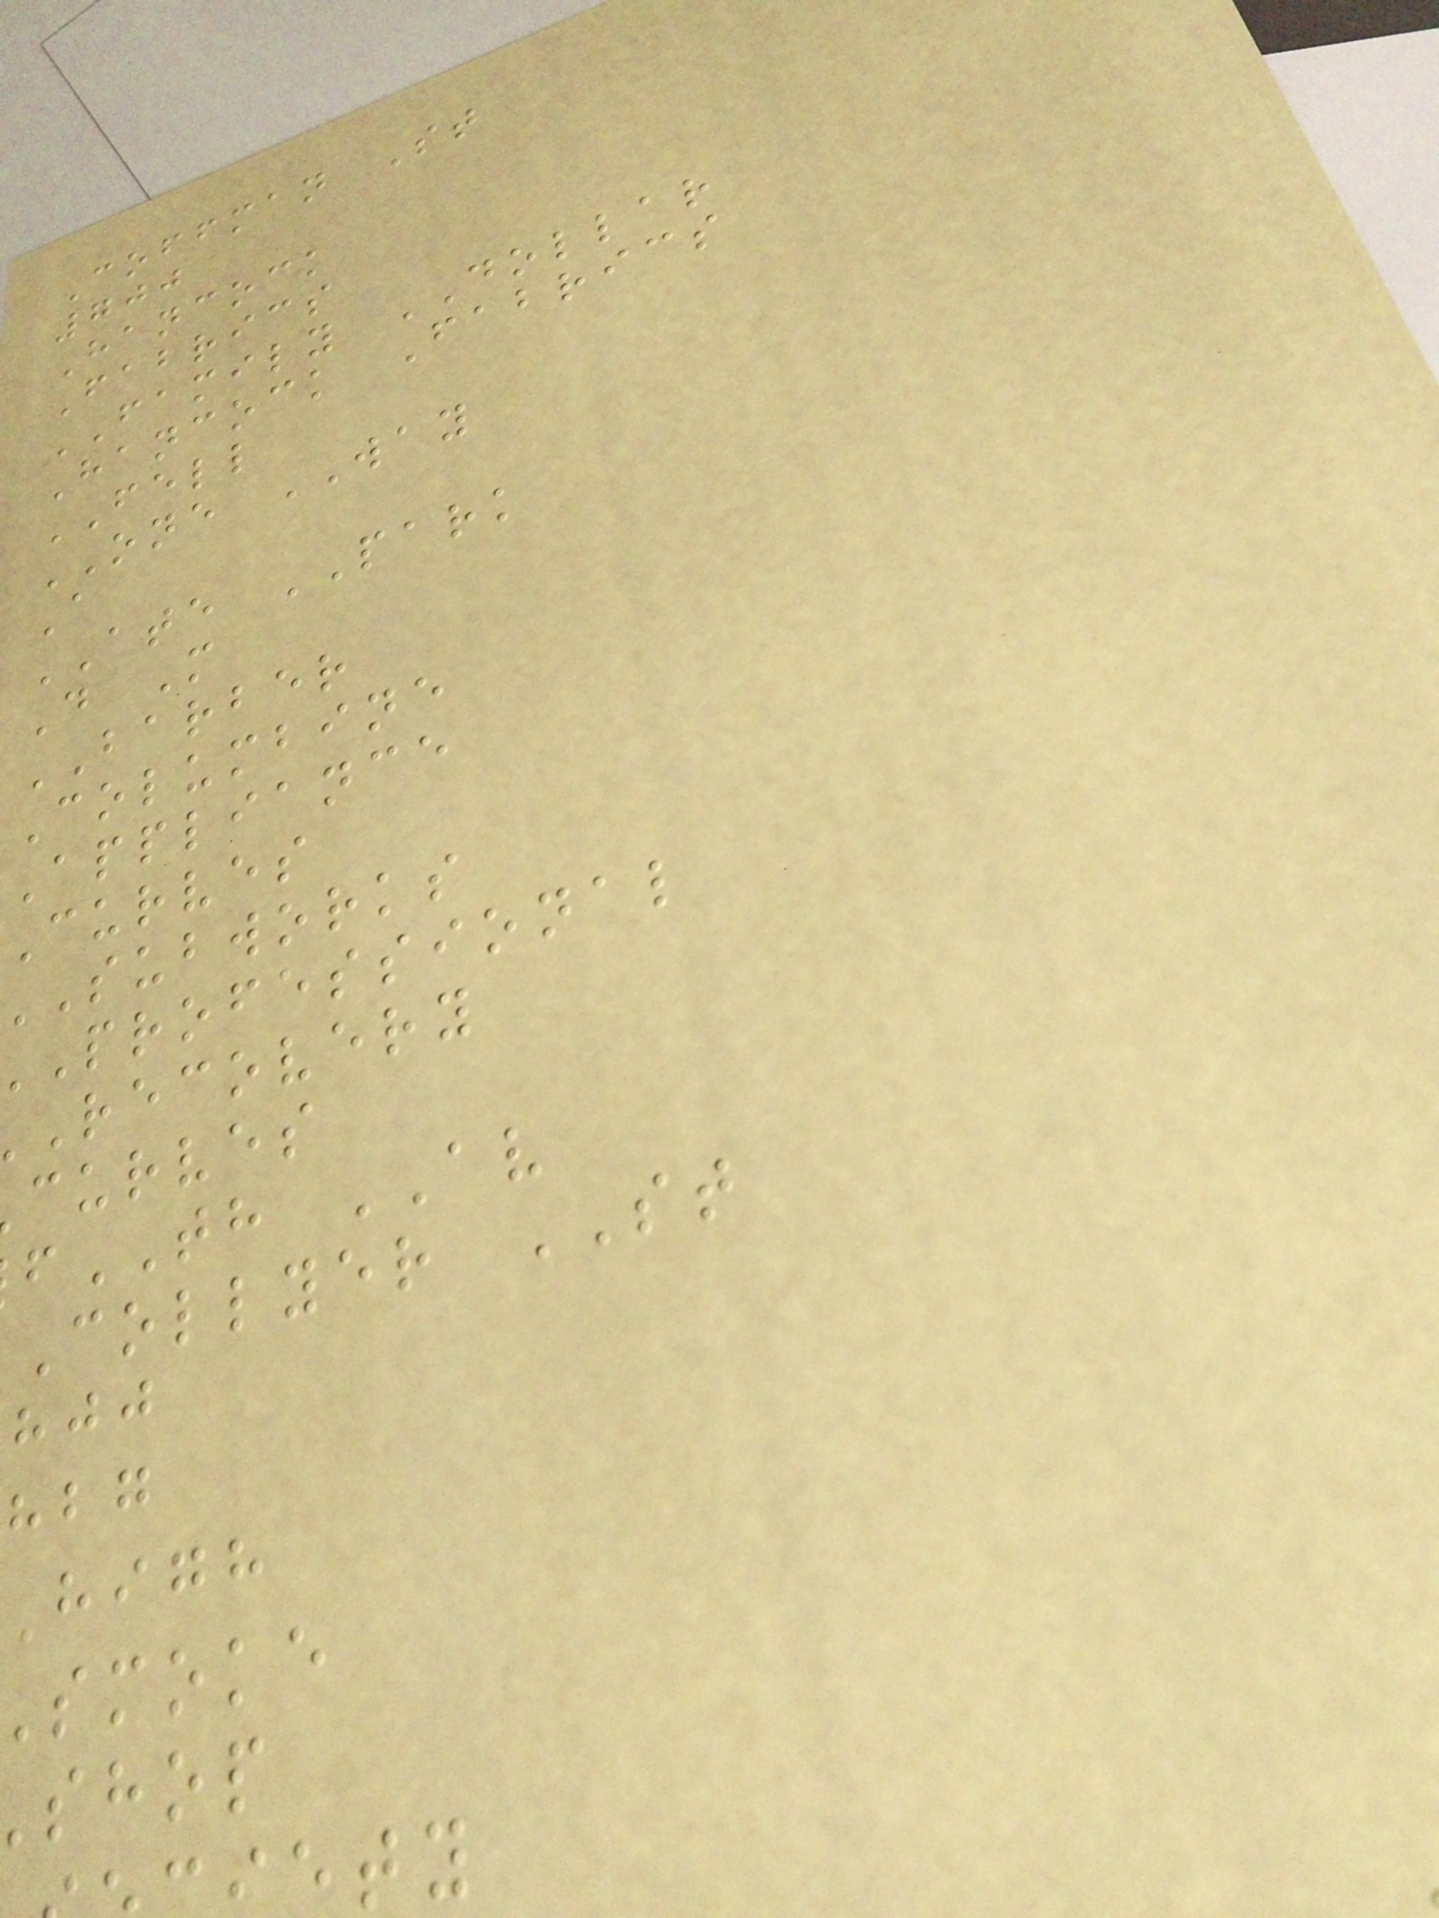Coffman St
700
Hancock
Fabrics
FAMILY DOLLAR
Hancock Fabrics
FELL
ONE WAY
A
ATE PARK
D M
BARBER
Columbine
Appliance
Curves
subworks
professional
recovery
curves
TH AV
collyer ST
high
smoke
shop
